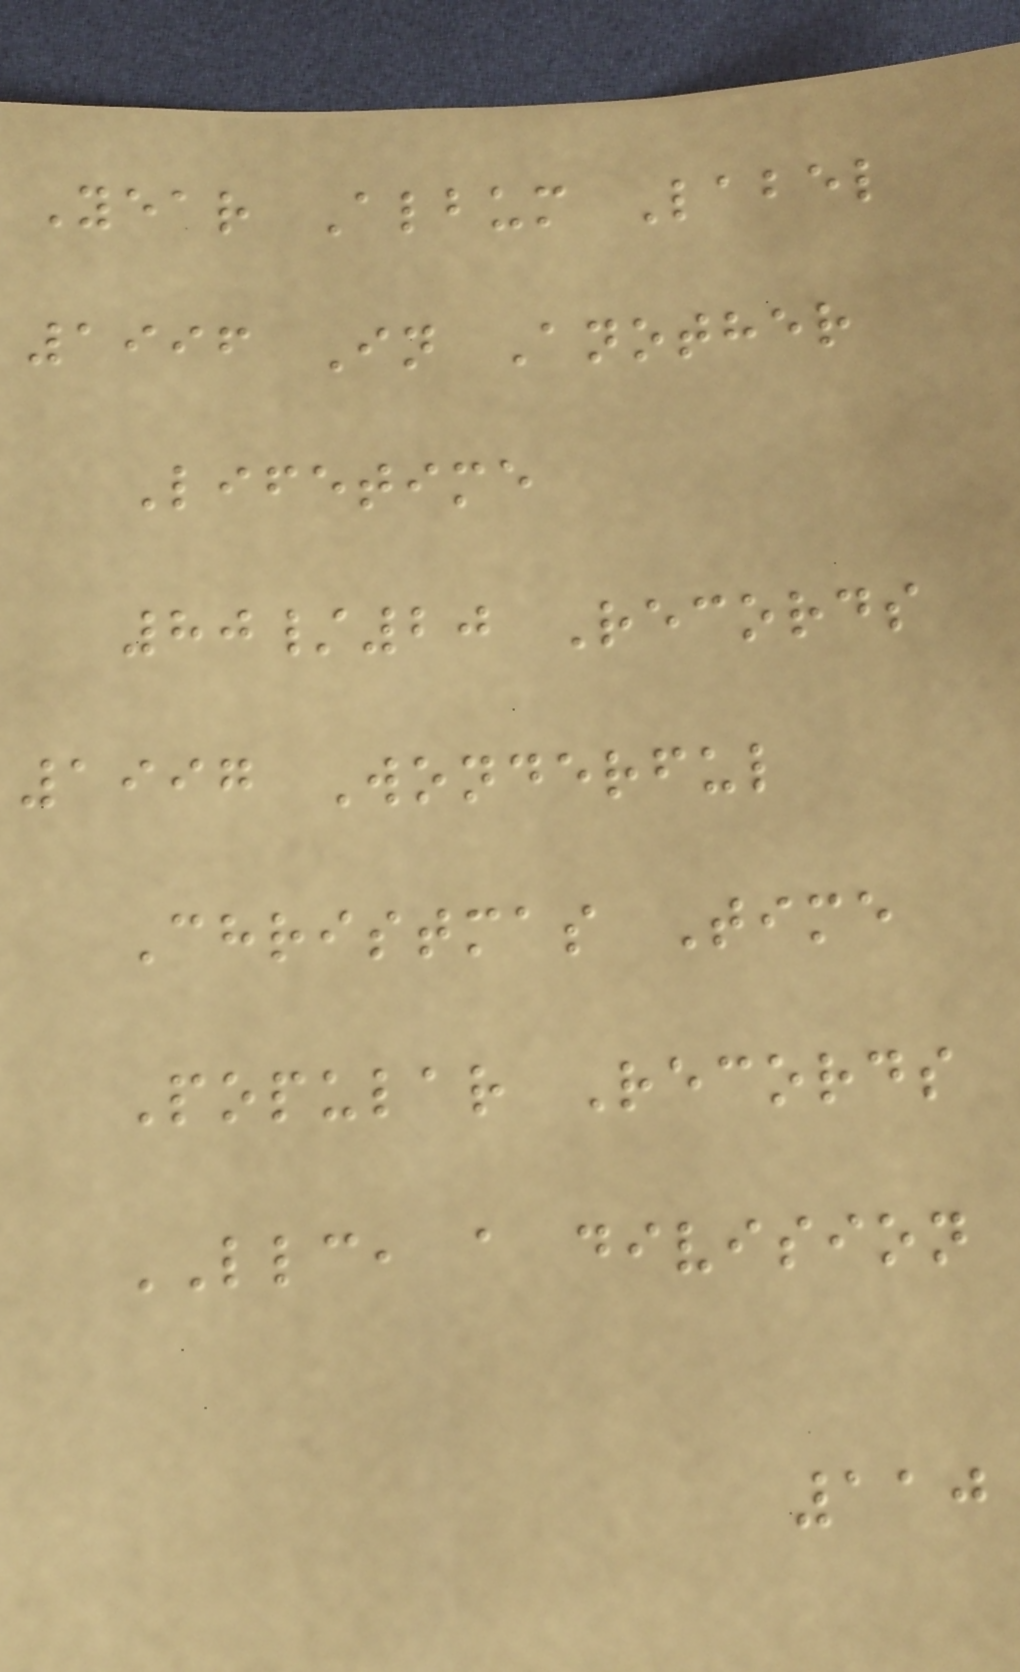Year Album Label
1996 In Another
Lifetime
80/20 Records
1997 Wonderful
Christmas Time
Popular Records
LLC, a division
110
